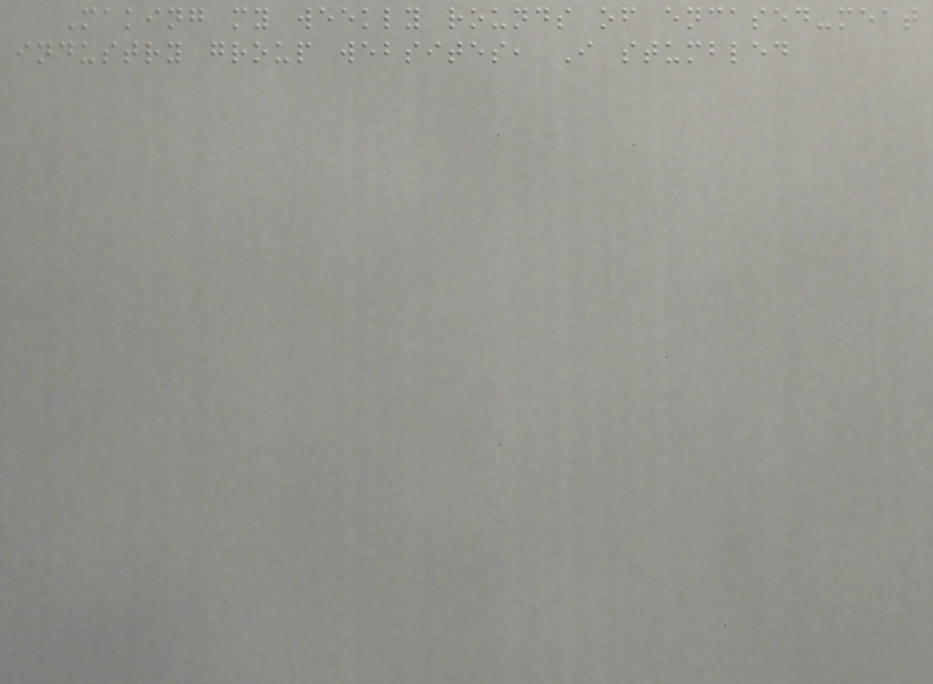Making my weekly rounds of encased-meat
industry group websites, I stumbled
